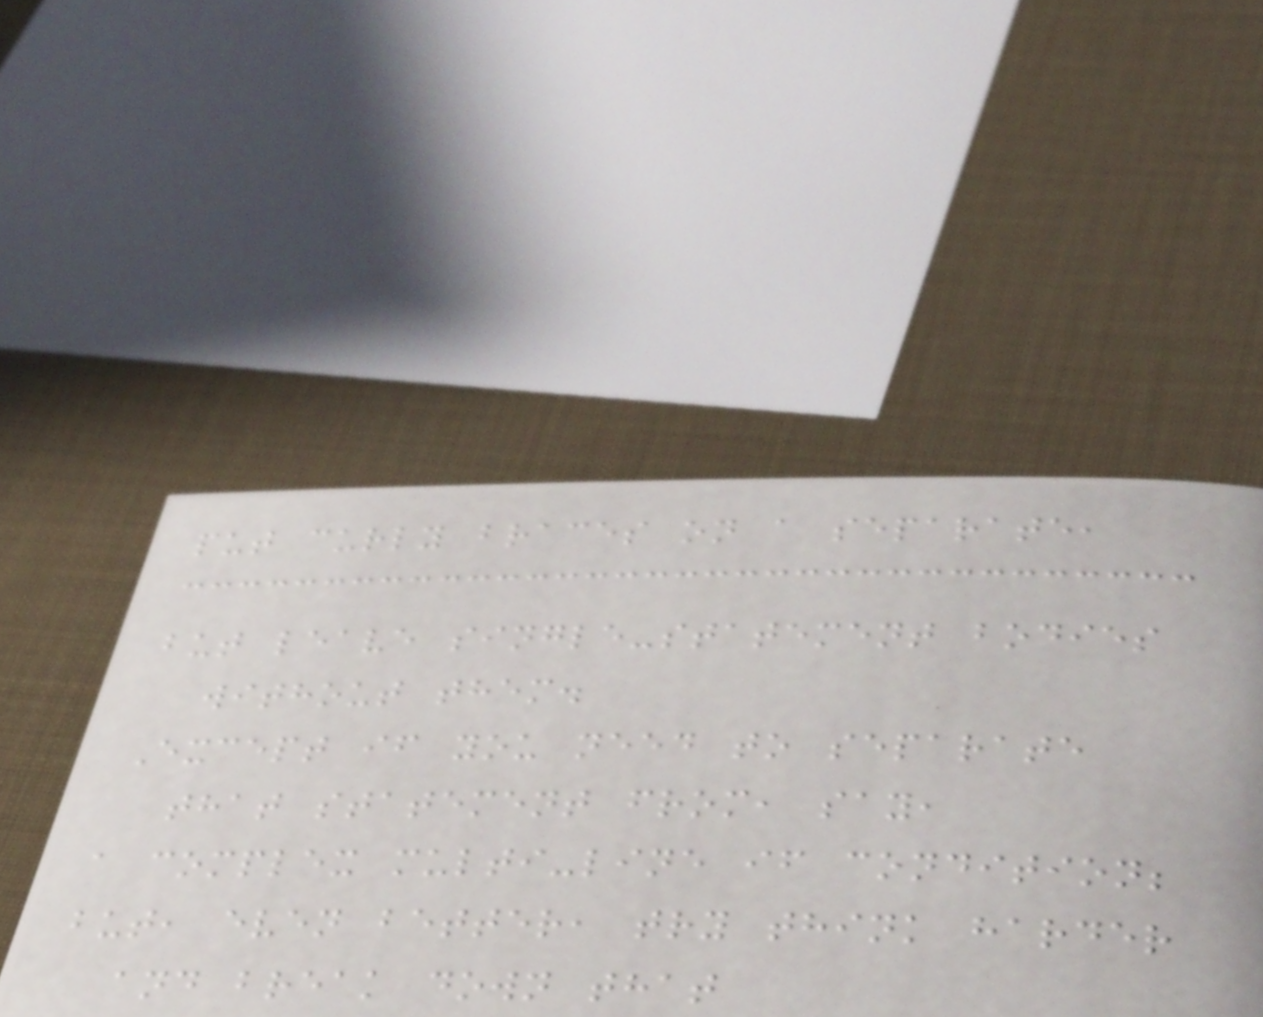put curly braces on a separate,
but leave single-statement bodies
without them.
Except if you need to separate
that statement from, say,
a complex multi-line if condition;
but, even better, try think harder
and break down that
